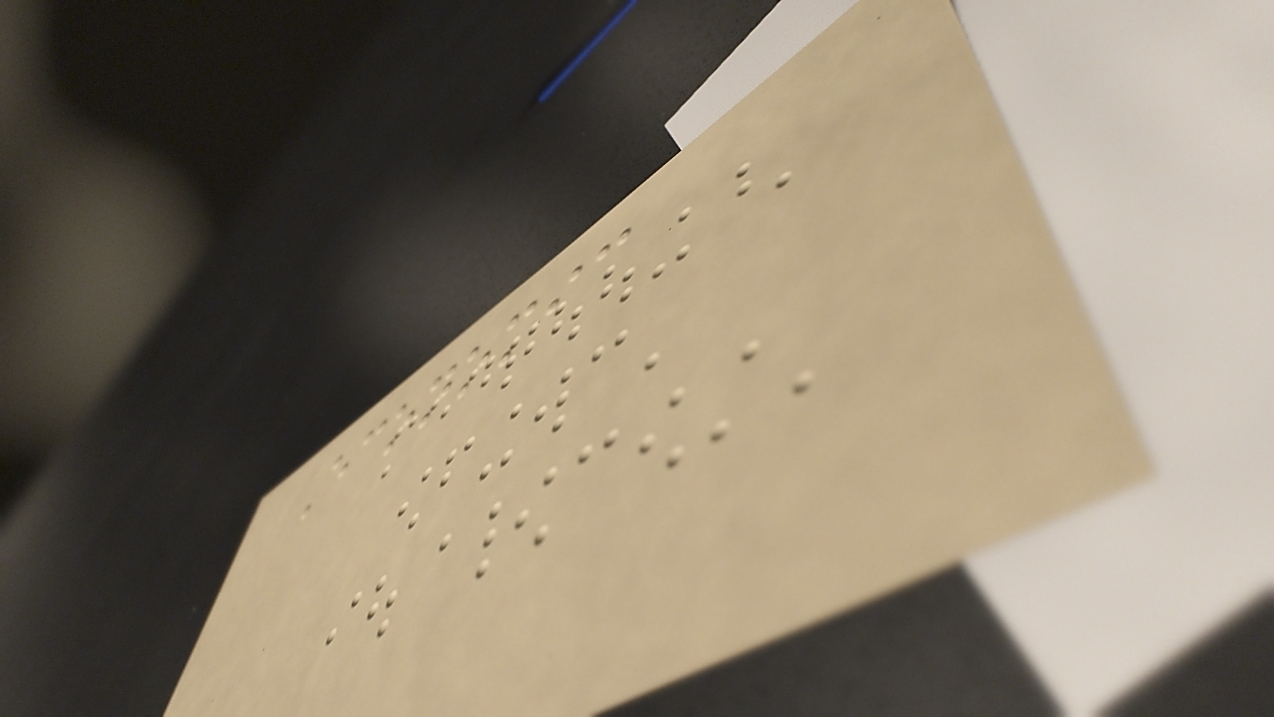Economic
